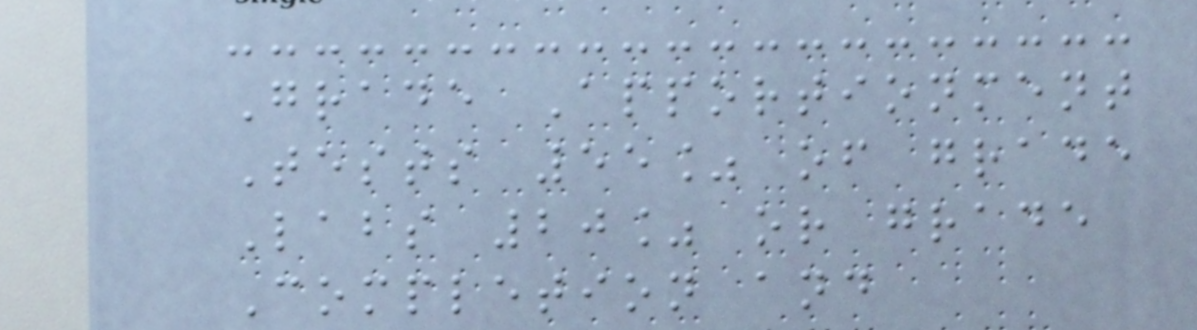Grade Apportionment
Tests 55% of grade
Labs 20% or grade
Completion and
